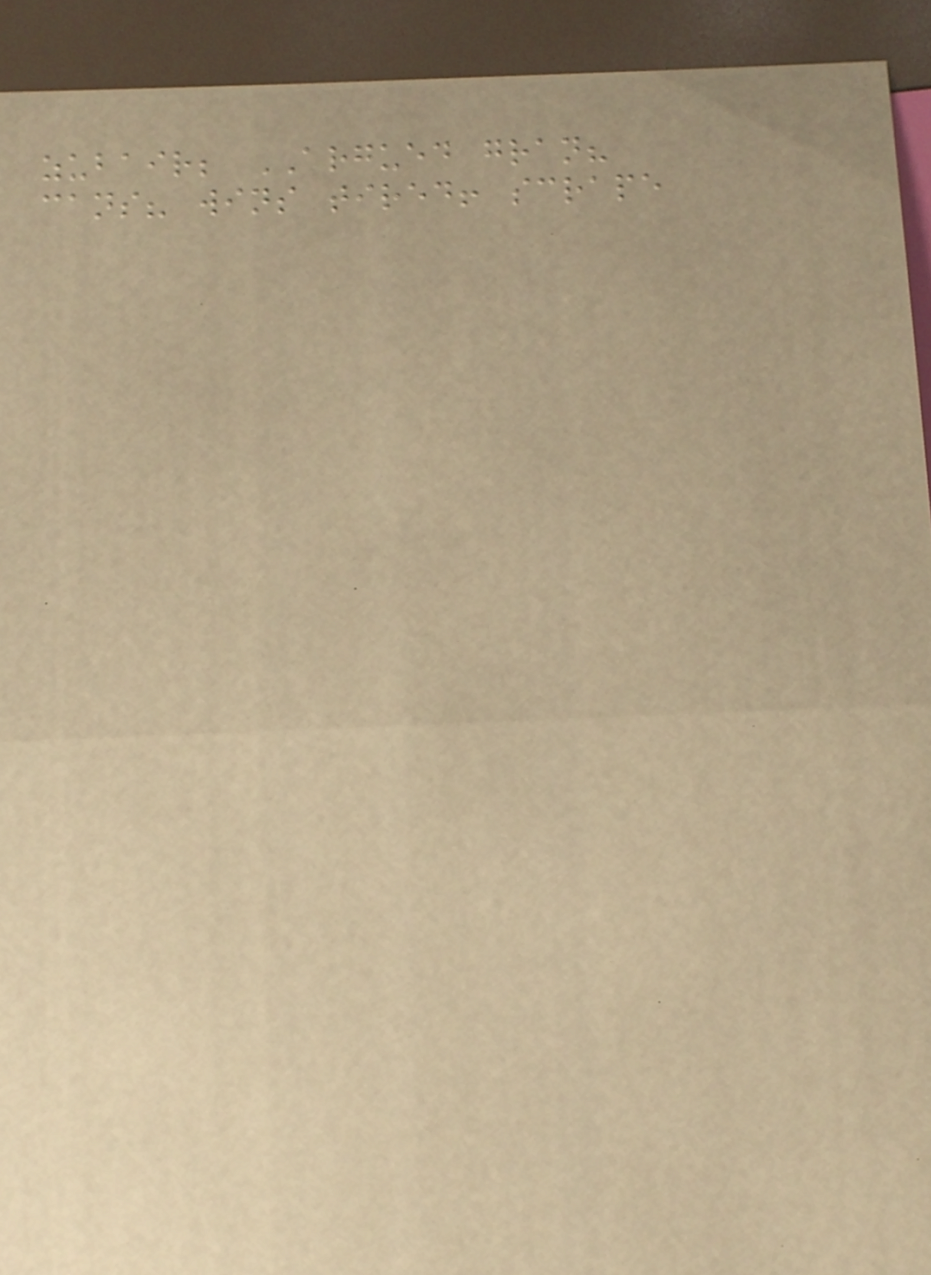zubair; ARGUED gran?
cans? wins tired! scrape
